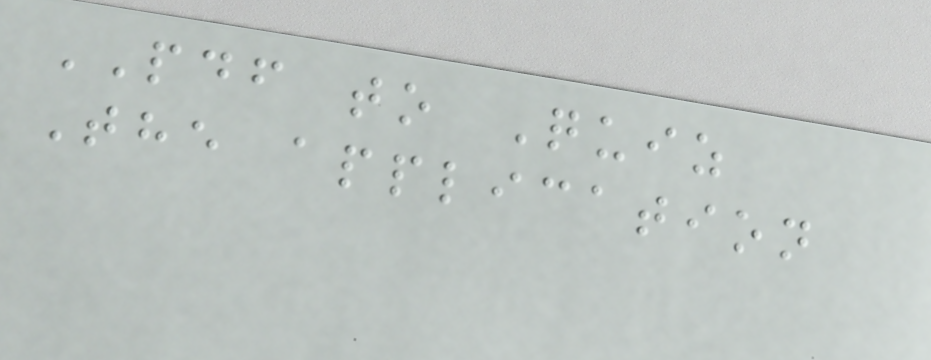PDF to Quiz
The application
